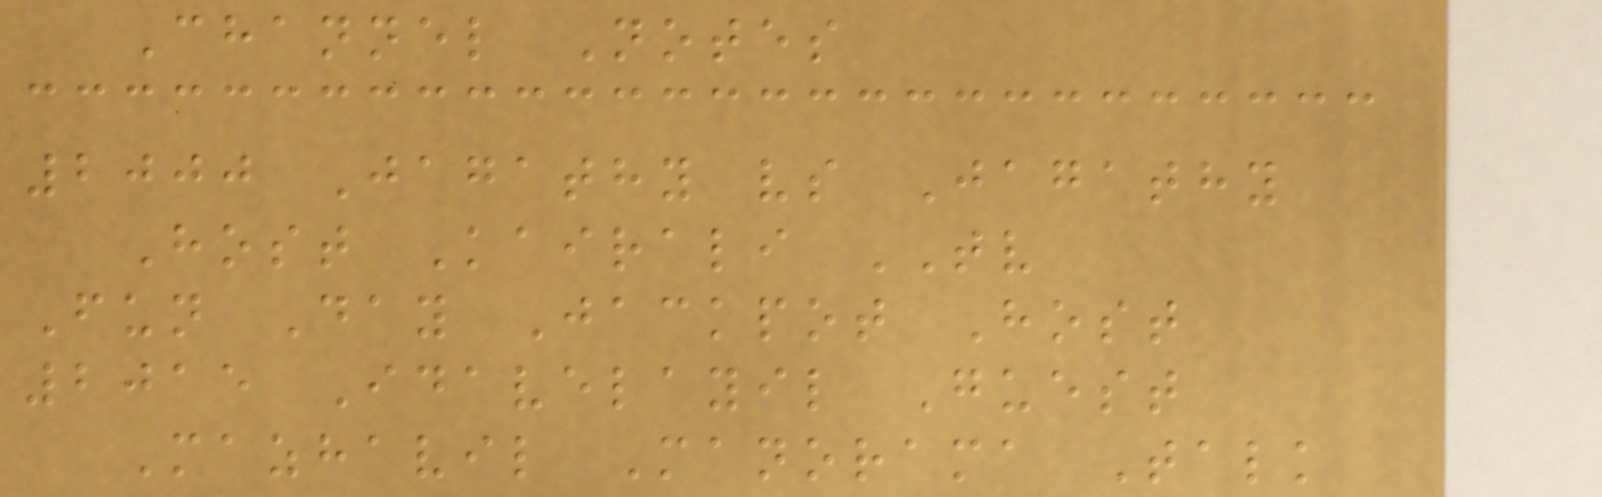Channel Notes
2000 Jagathy vs Jagathy
Host Kairali TV
Fun Day Jackpot Host
2015 Idavelayil Guest
Mazhavil Manorama Talk
